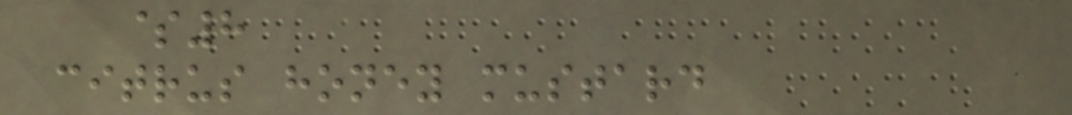$8
citrus honey mustard
